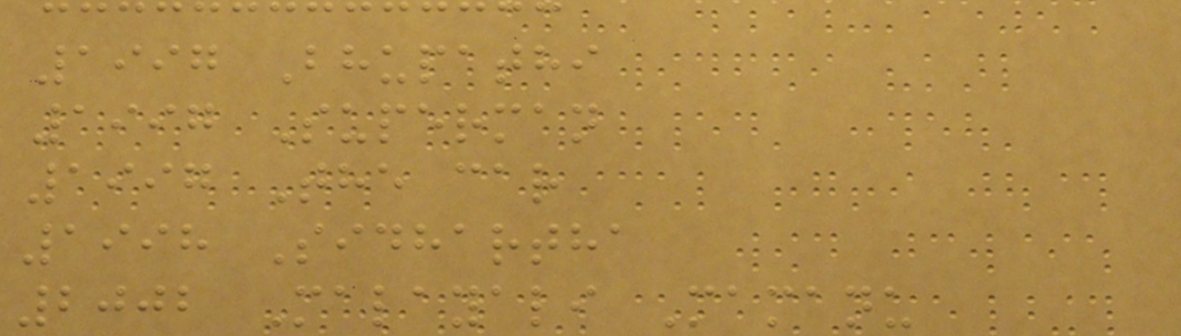1997 Bhupathi
1997 Superman
1997 The car
1998 Sidhartha
2002 Malayali Mamanu
